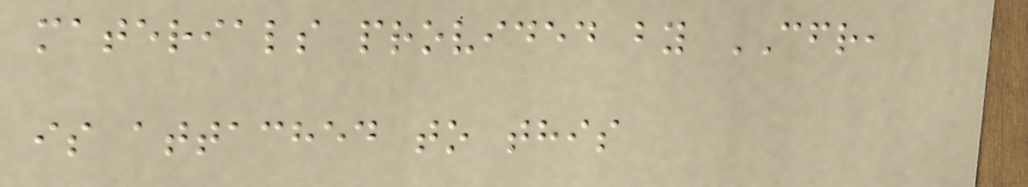materials provided by CFR,
is attached to this
